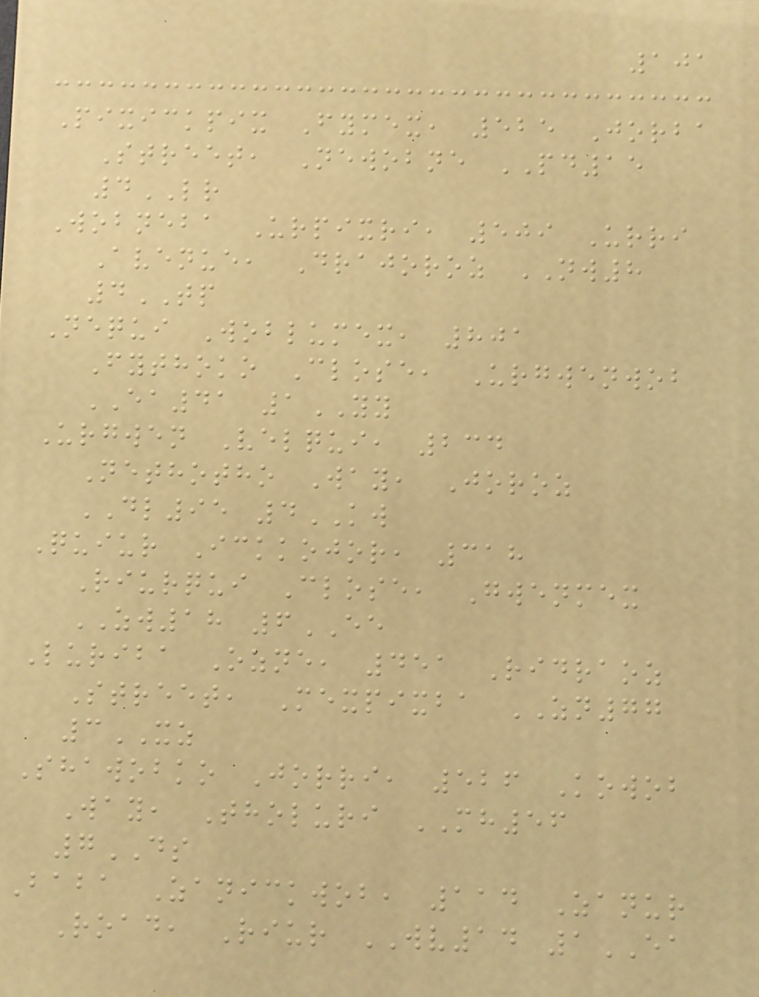101
Pixickpix Fymex, 525 Jorba
Street, Newobne PD15
4LR
Wobneba Urpixri, 509 Urri
Avenue, Drajoroz NW8
4TP
Nequi Woblumex, 801
Fythoko Close, Urgwenwob
EA41 1YY
Urgwen Velqui, 234
Nethotho Way, Joroz
DL95 4KW
Quiur Ickkojor, 318
Riurqui Close, Gwenmex
ZW18 6EE
Luriba Ozne, 451 Ridraoz
Street, Mexpixba ZN77
3XZ
Shawobko Jorri, 526 Kowob
Way, Tholuri MH56
7DS
Baba Zanickwob, 114 Zanur
Road, Riur WV14 1EA
